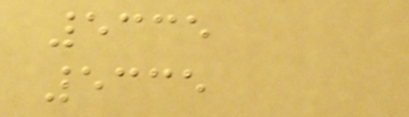5335
5335
